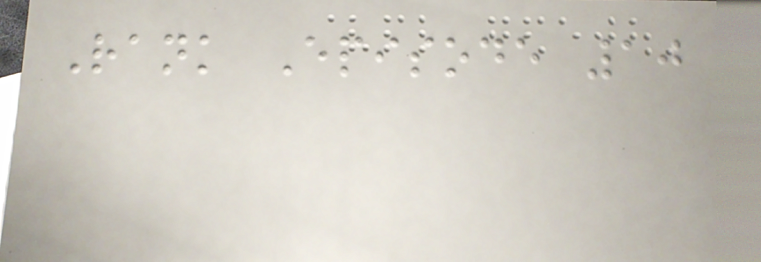Rank Episode 10
